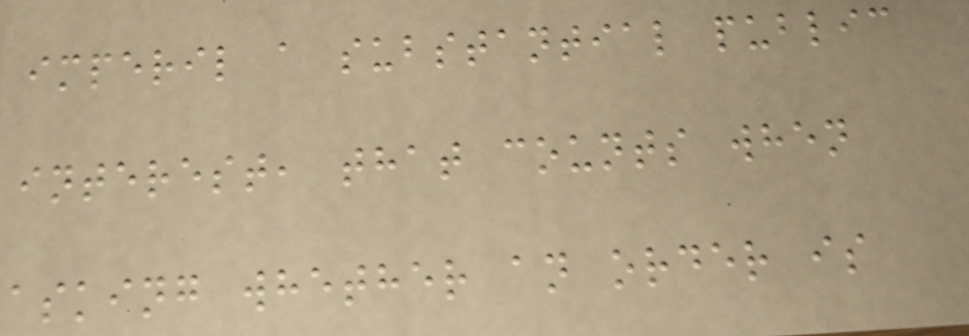imperil a substantial public
interest, that counts when
asking whether an order is
